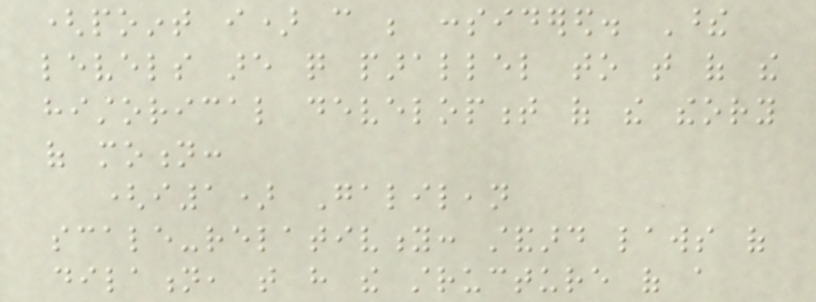(point i) can be considered. These
levels are quite parallel to that of the
historical development of the theory
of motion:
(i1) Galilean
scale-relativity: standard laws of
dilation, that have the structure of a
